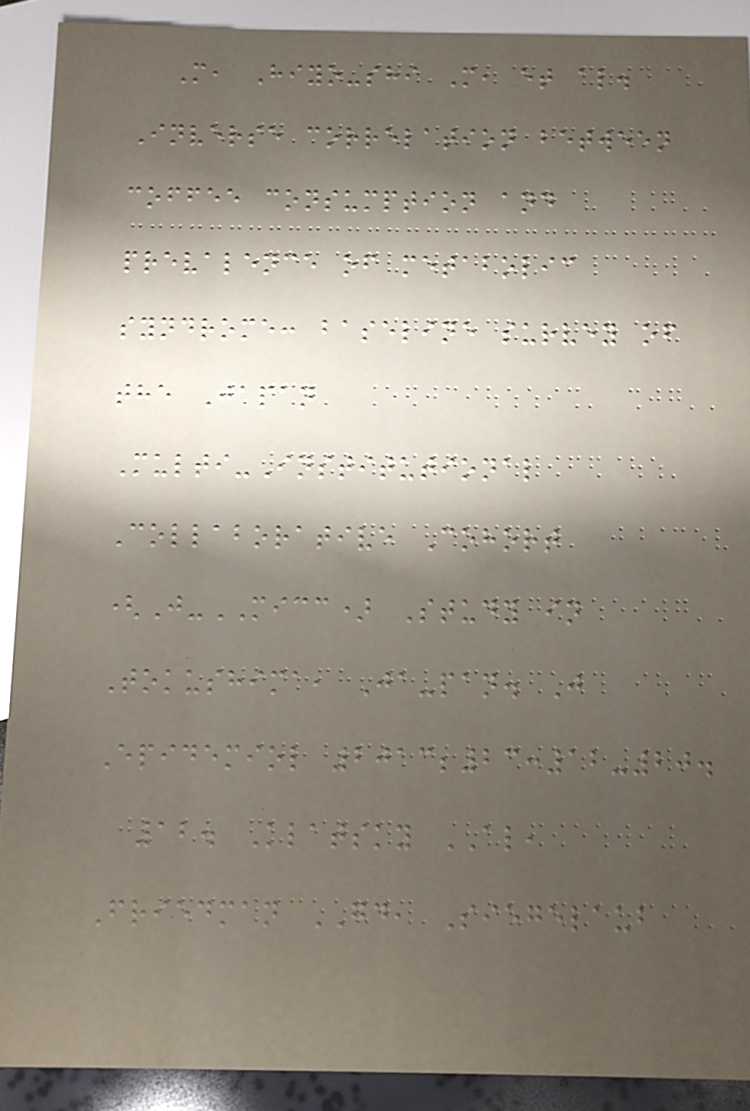M, Hiyo-shi M, et al.
Inverse correlation between
coffee consumption and
prevalence of metabolic
syndrome: baseline survey of
the Japan
Multi-Institutional
Collaborative Cohort
(J-MICC) Study in
Tokushima, Ja-pan. J
Epidemiol 2013;23:12-20.
12. Klatsky AL,
Friedman GD, Siegelaub
